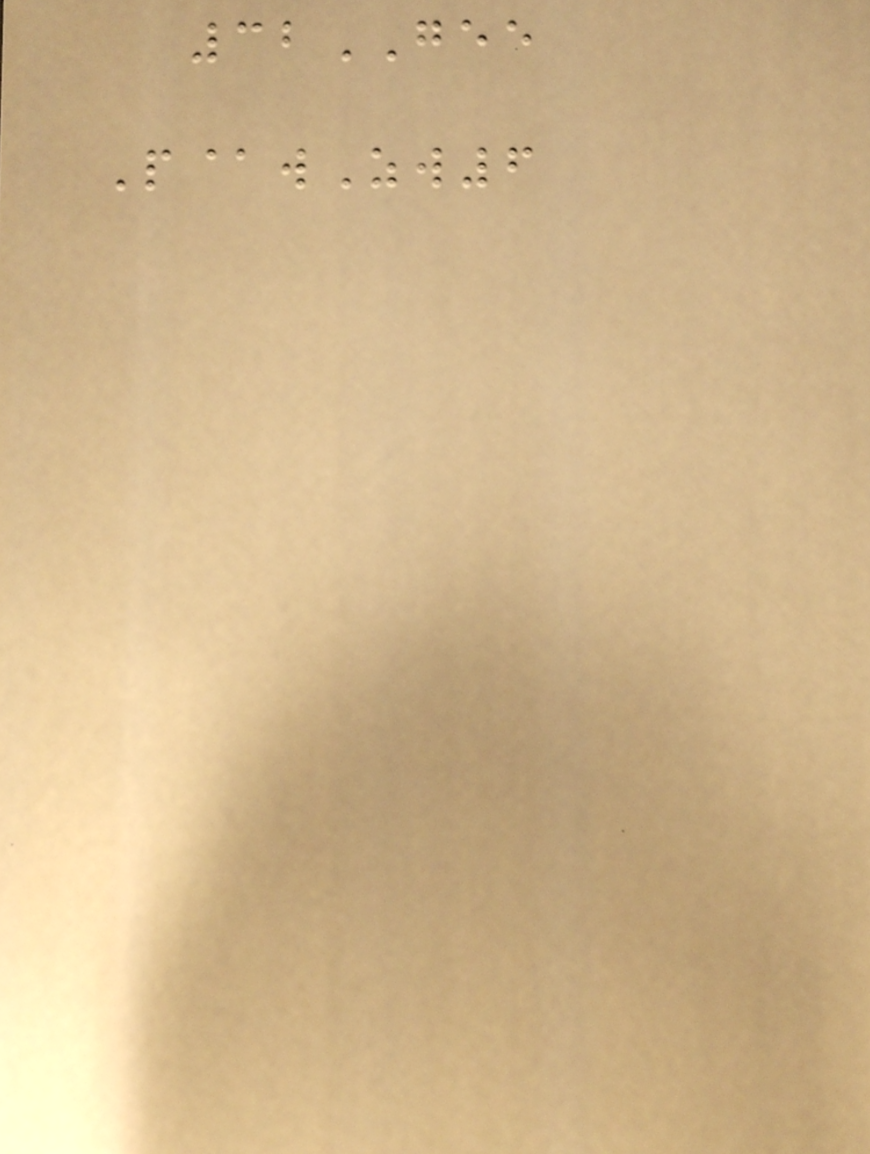32GEE
P@wZw6
